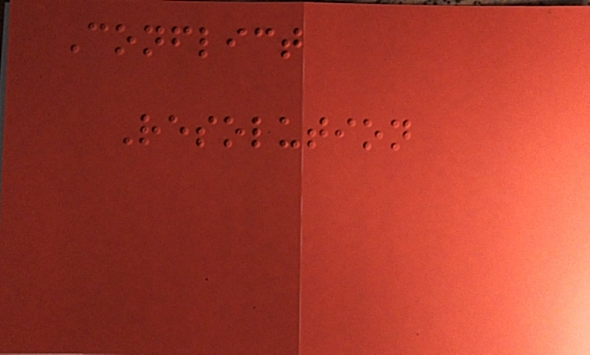Conflict
Resolution
